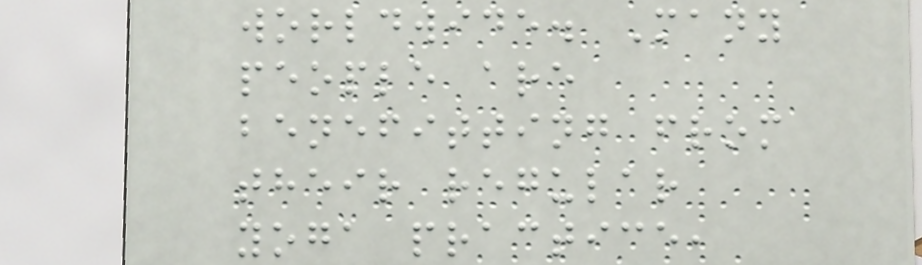worldwide. Many
people are
benefitting from
their regular
yoga practice,
